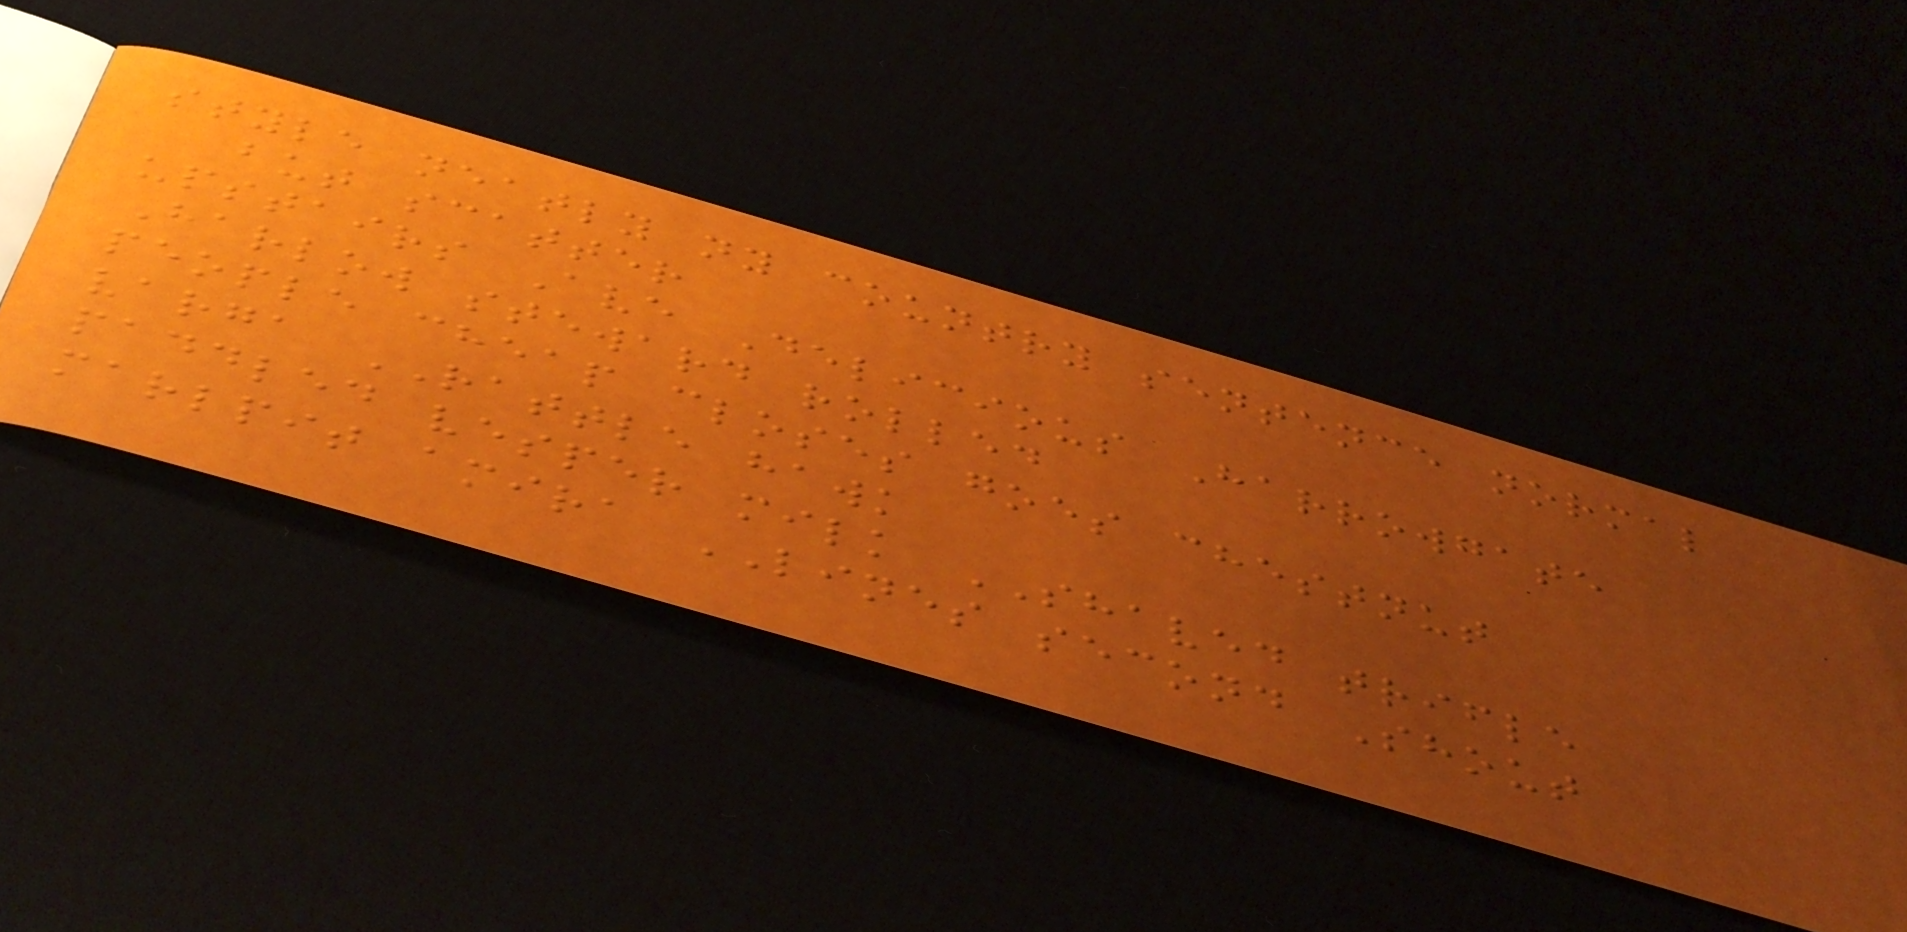style neatly ny country sentence normal
but scatter
upstairs Ave Delicious Harrowgate
Harlow steward rolled
people cheap closes goes chestnut
varga RATTLE hawk
paddled vesper milk SHAVED trifle
marlpit amira LINES second Shout
